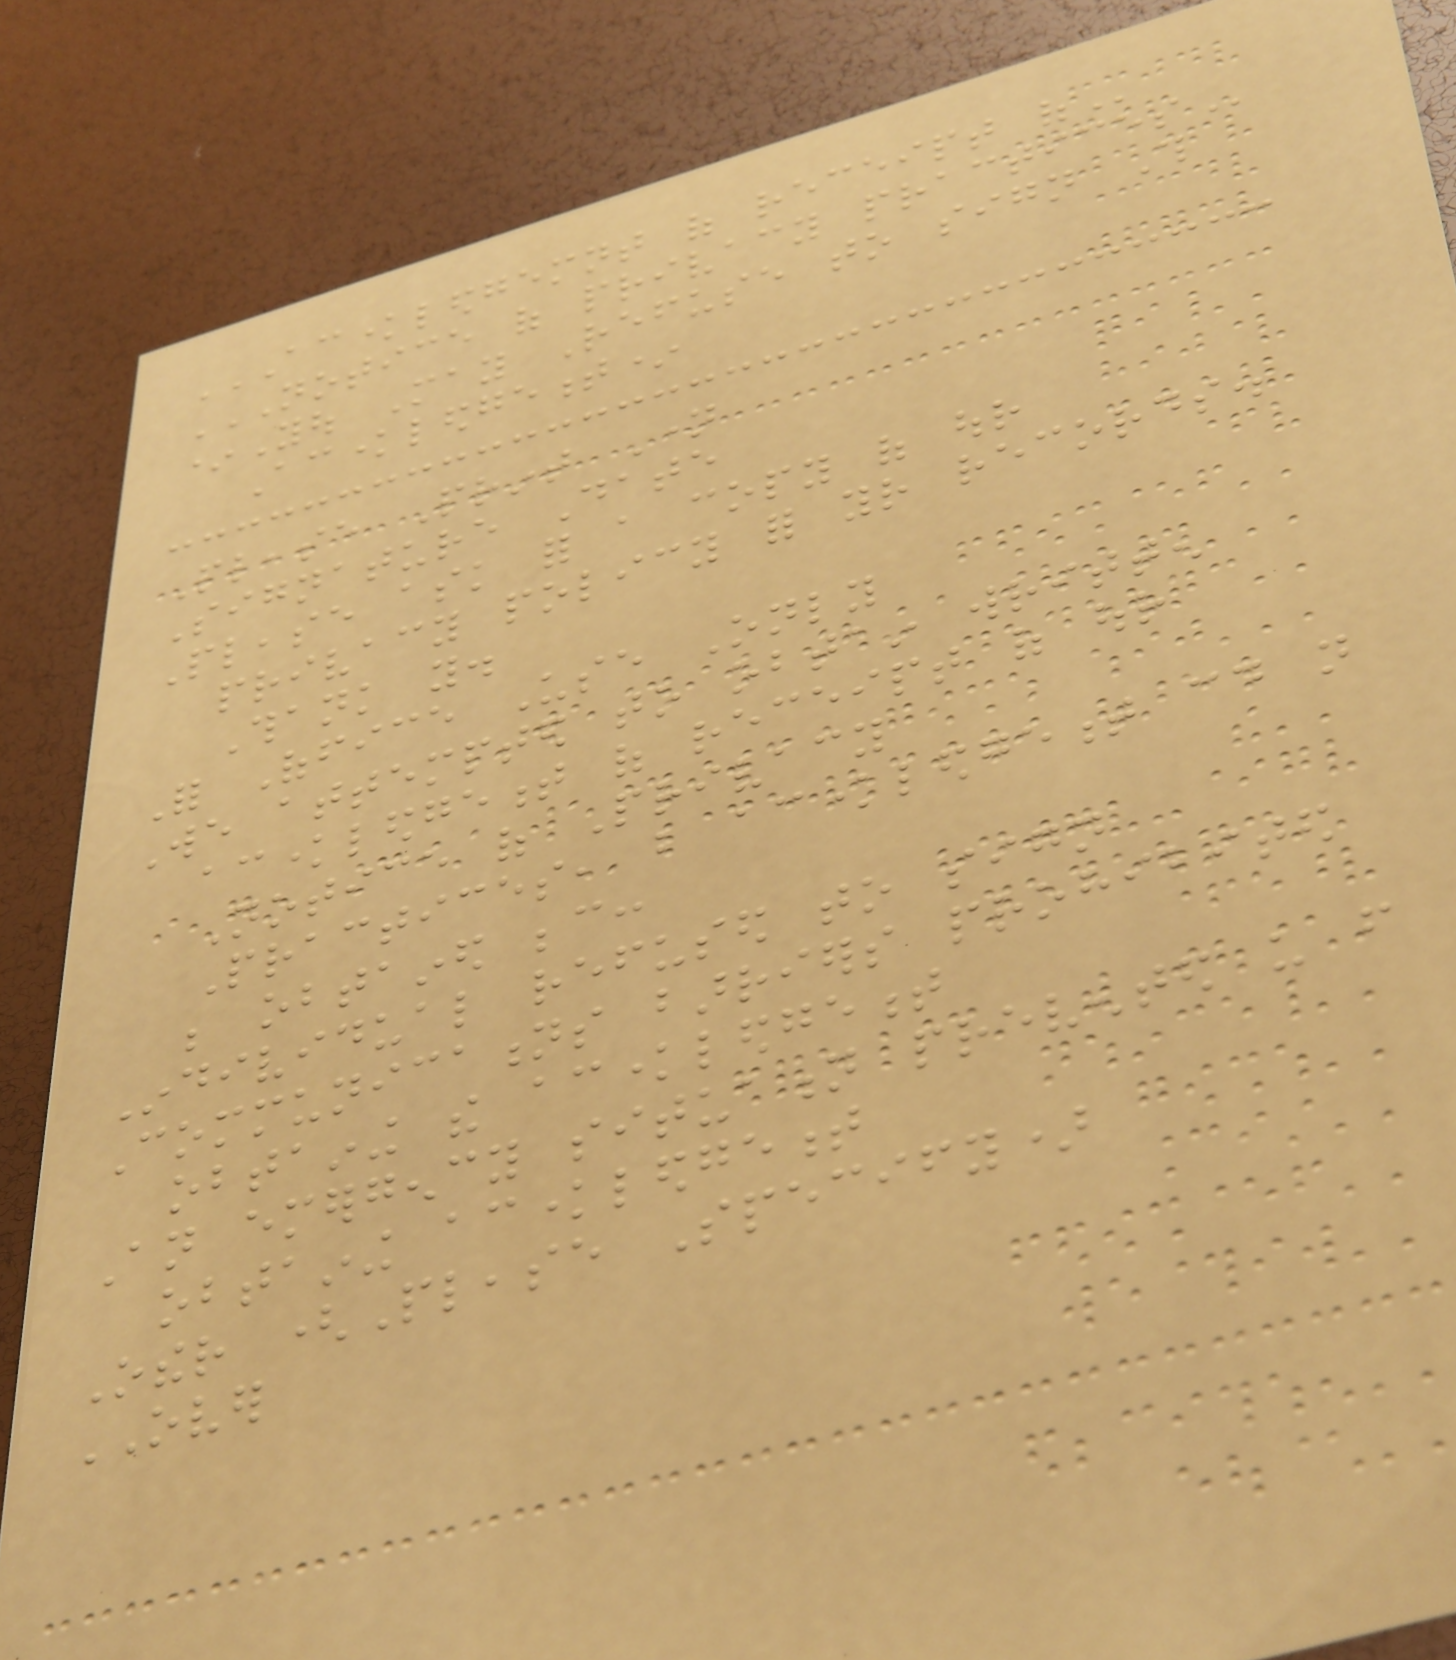ACKNOWLEDGEMNT OF RECEIPT OF
NOTICE OF PRIVACY PRACTICES
*You May Refuse to sign This
Acknowledgement*
Please Print Name
Signature Date
Please ask for a copy of our
privacy policy for your records.
Thank you.
For Office Use Only
We attempted to obtain written
acknowledgement of receipt of our
Notice of Privacy
Practices, but acknowledgement could not
be obtained because:
Individual refused to sign
Communications barriers prohibited
obtaining the acknowledgement
An emergency situation prevented us from
obtaining acknowledgement
Other (Please Specify)
OVER
